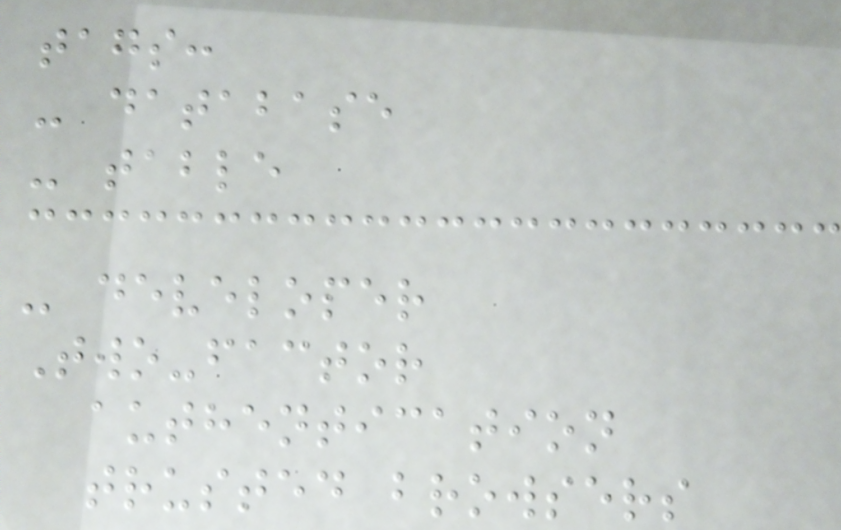tags:
- database
- table
- developer
Two-factor
authentication
trusted browsers
